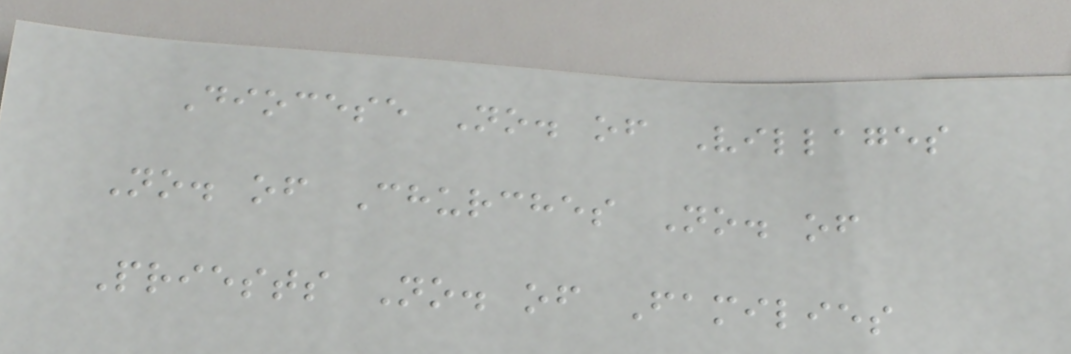Diocese No. of Villages
No. of Churches No. of
Priests No. of Families
